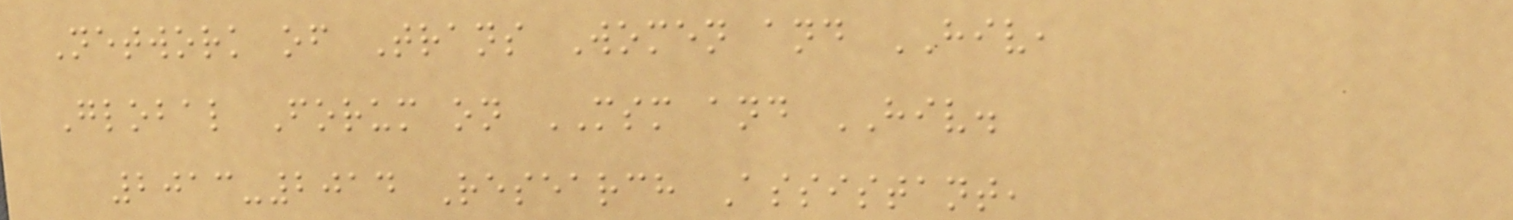Network of Trans Women and HIV,
Global Forum on MSM and HIV.
2013-2014 Research Assistant,
